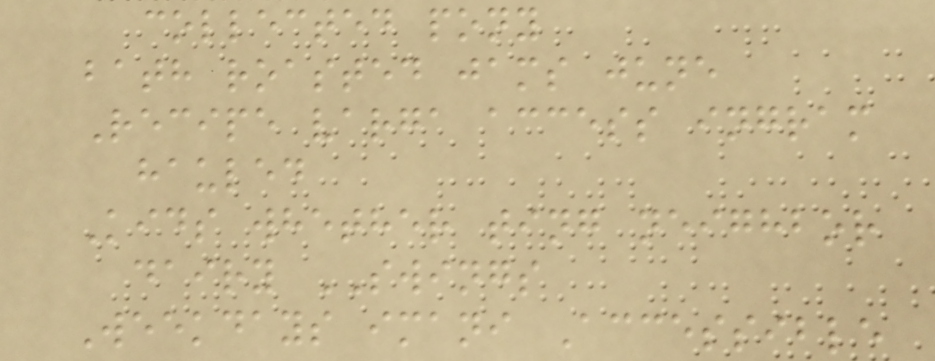collected pony
bath roasted jams june
Recipe varga access ingram
hauled
Kids whether ting neighbor
dairy SWINGS
Weekdays imani Accessible
